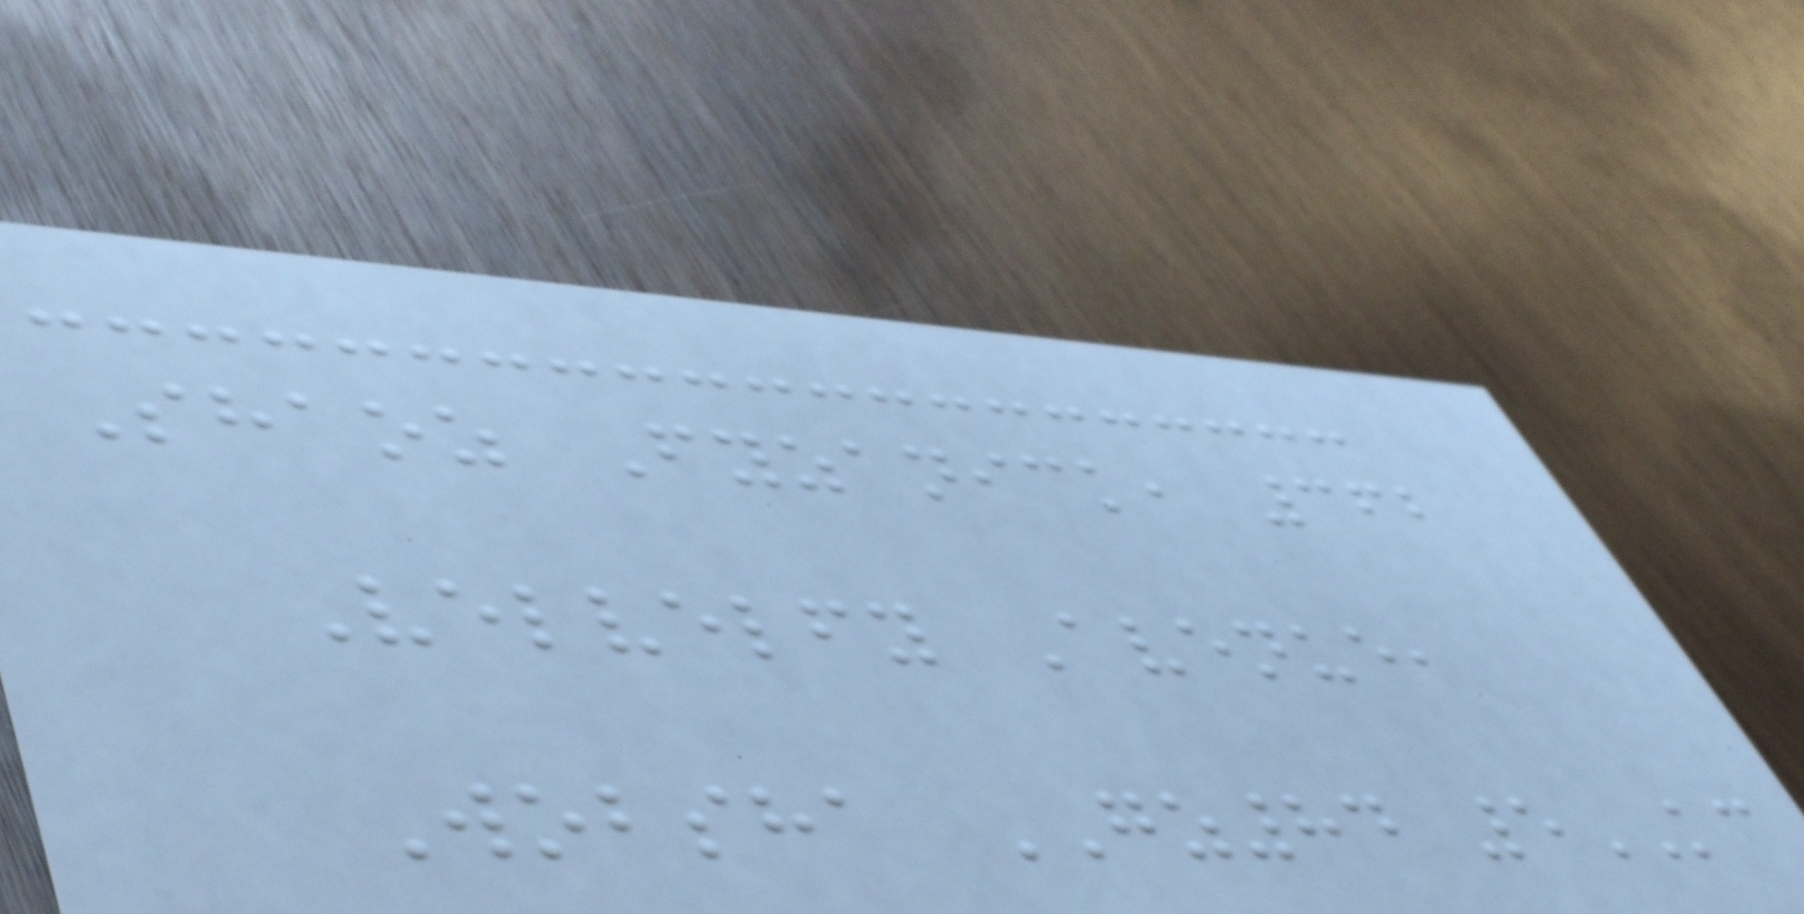Shaoz Fyzanick, 362
Velvelfy Avenue,
Wobsha GZ84 5KC
